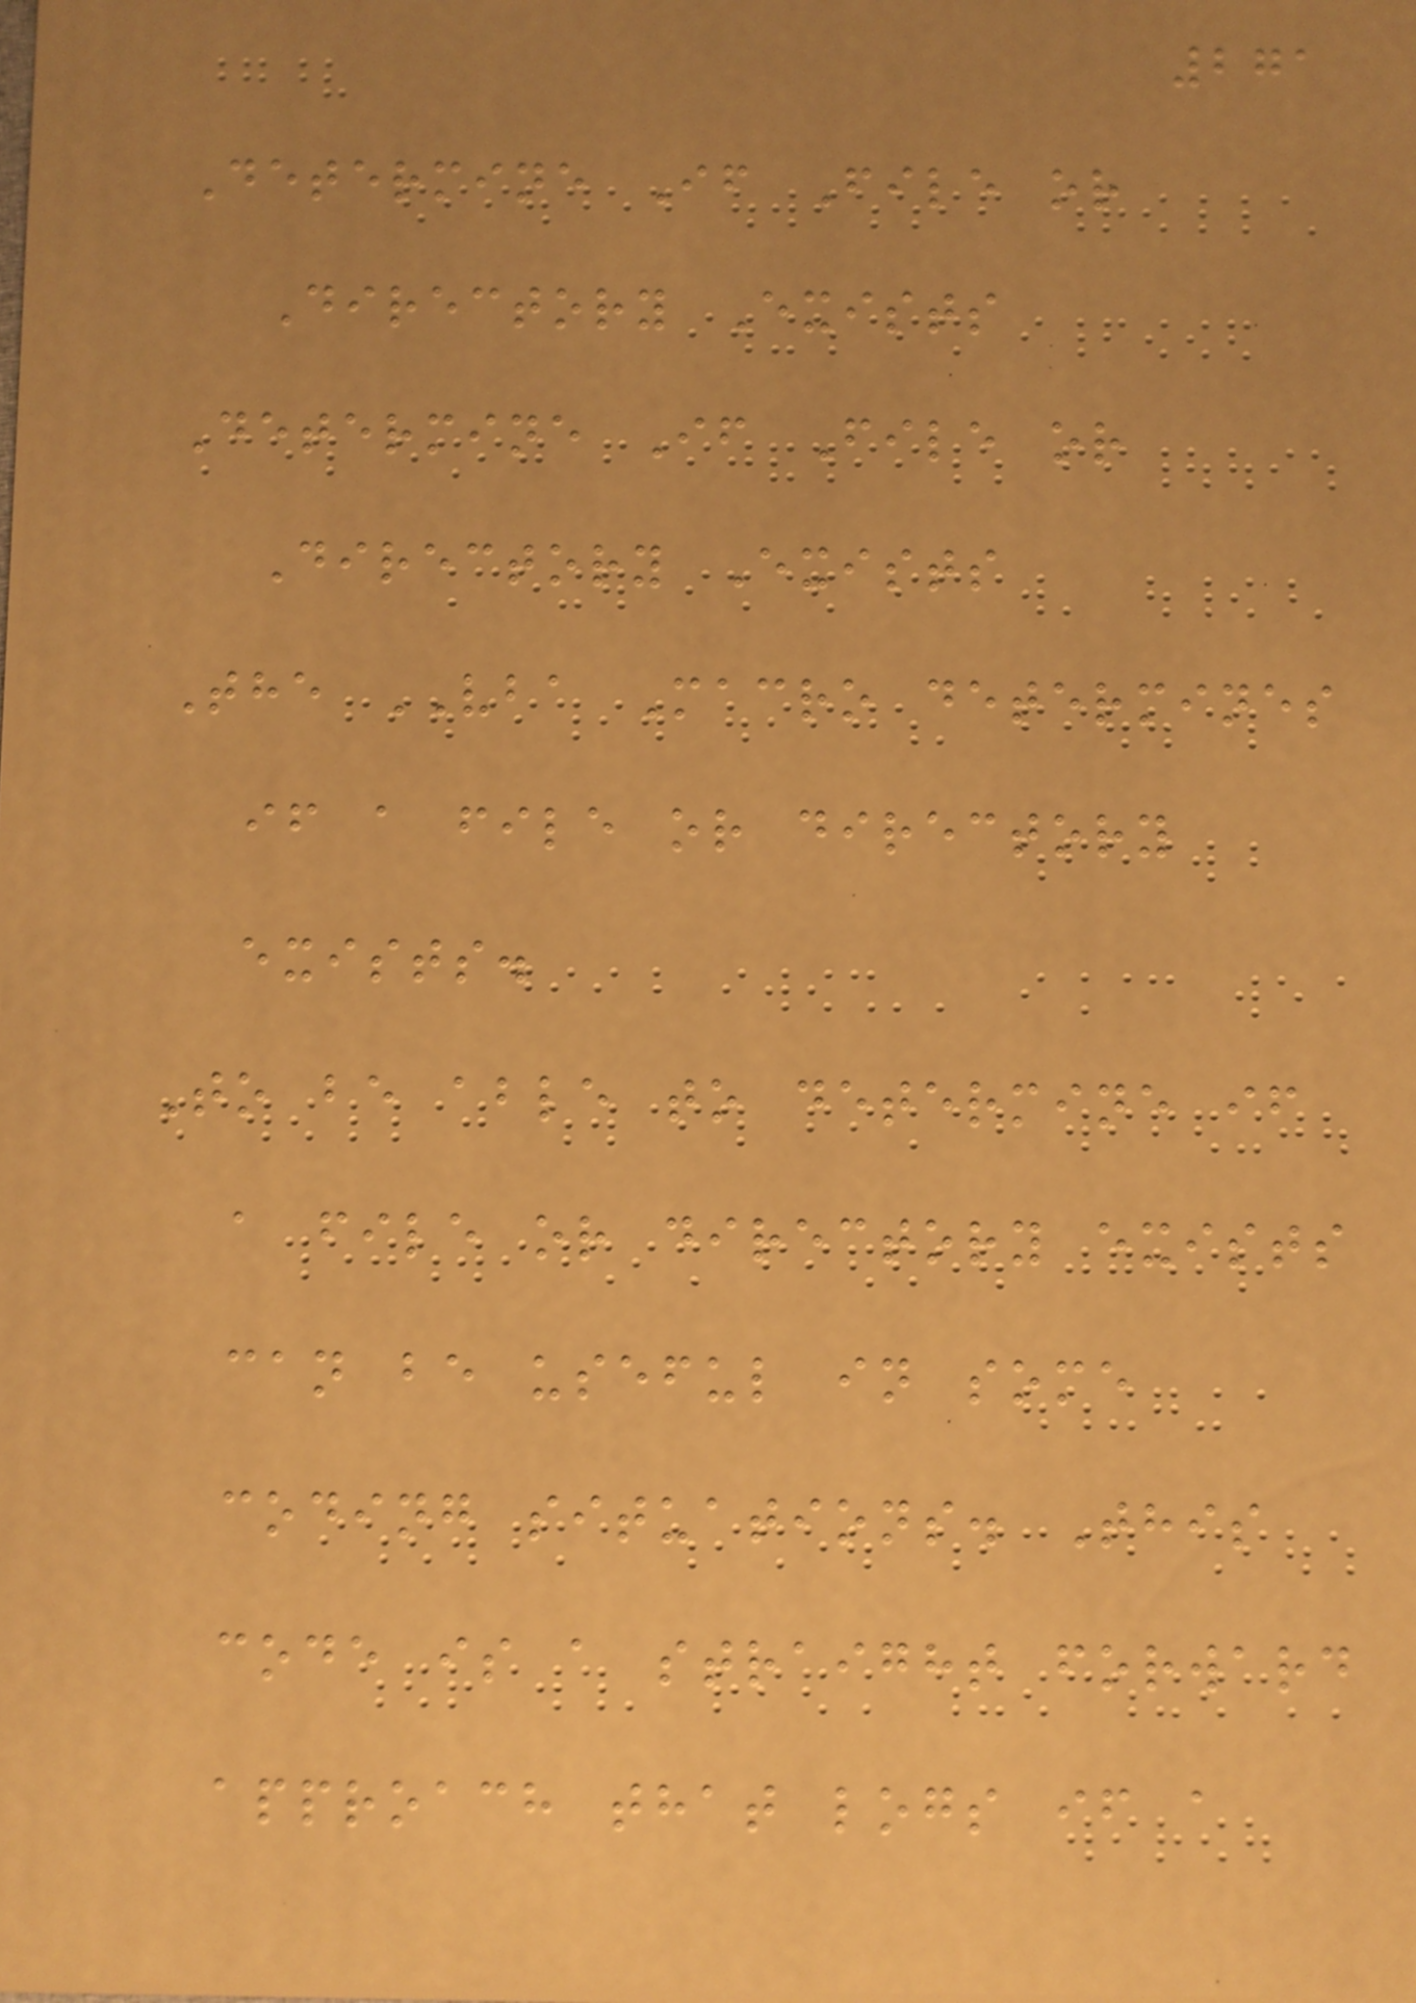271
Determine If File or
Directory Exists
Determine If File or
Directory Exists
The VBA Macro determines
if a file or directory
exists.
To be able to determine if
a file or directory exists
can be useful in some
coding situations. This
code is a straight forward
approach that logs if a
